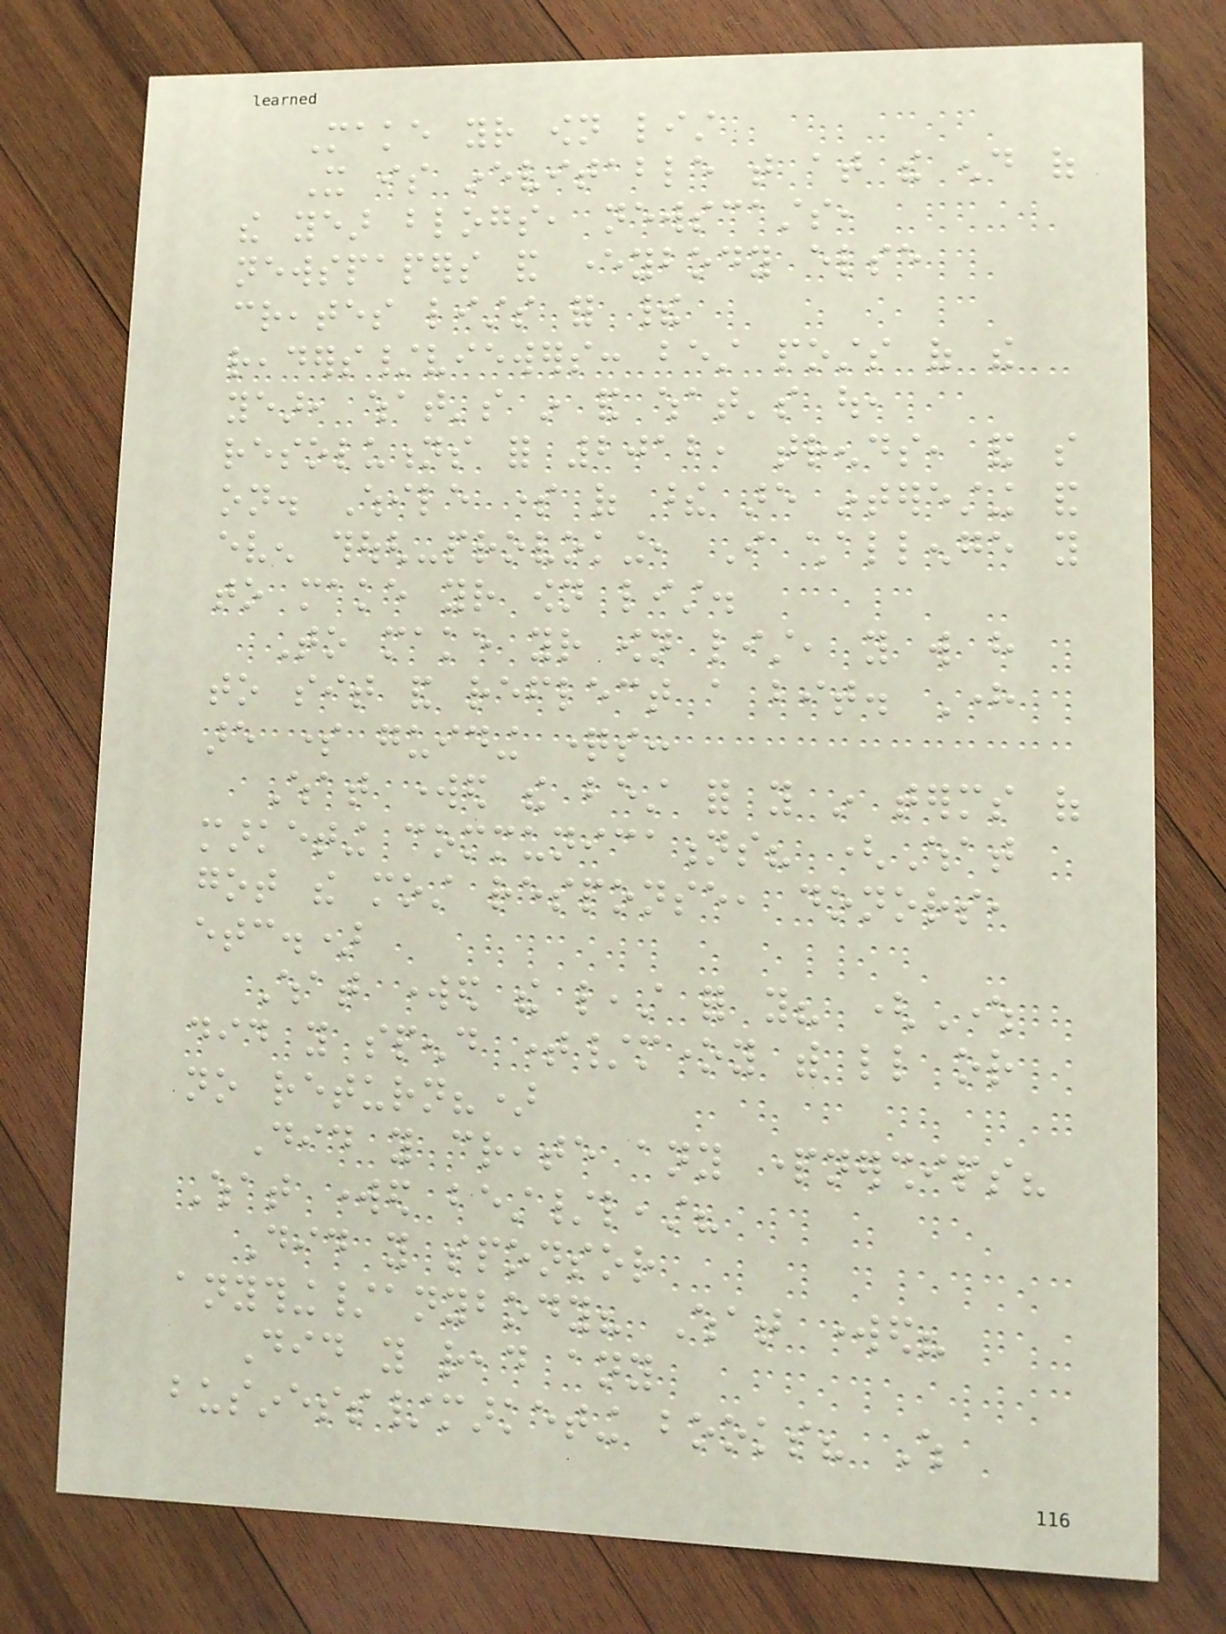Make your own list
It is inevitable that at the end of
the year blogs, newscasts,
newspapers and everybody else
creates lists for their
readers/viewers: best posts of the
year, what's in and what's out,
resolutions for 2012, trends, and so
on. While some of these are interesting and
even though-provoking, I challenge you
to make your own list.
To make your own list, you will have
to sit and reflect a bit. Here
are some guiding questions:
What worked the best for you in terms of
marketing communications? (What
got the most response, donors,
etc.)
What worked the least for you? (Where
did you spend time/money with little or
no return?)
Did you create any partnerships?
What worked best/least?
Did you sponsor
anything/anybody? What worked?
Did you read any
business/marketing books? Which
